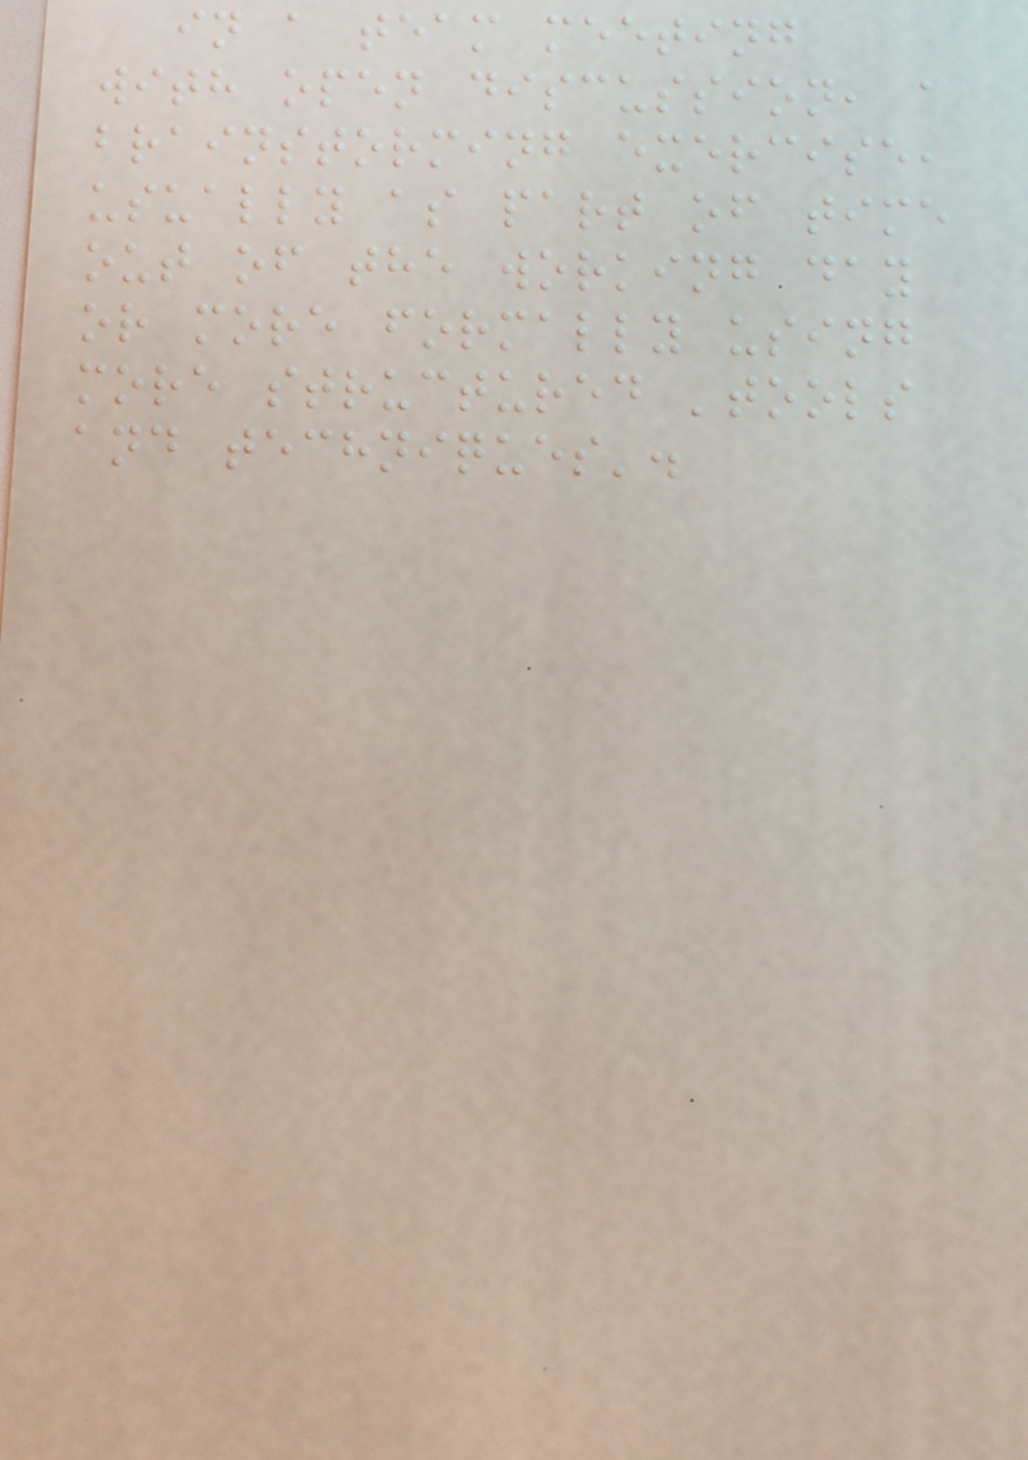in a team meeting
with open discussion, a
brainstorming exercise,
usually as part of time
out of the working day
or more formally using
more structured 'tools
and techniques'.
